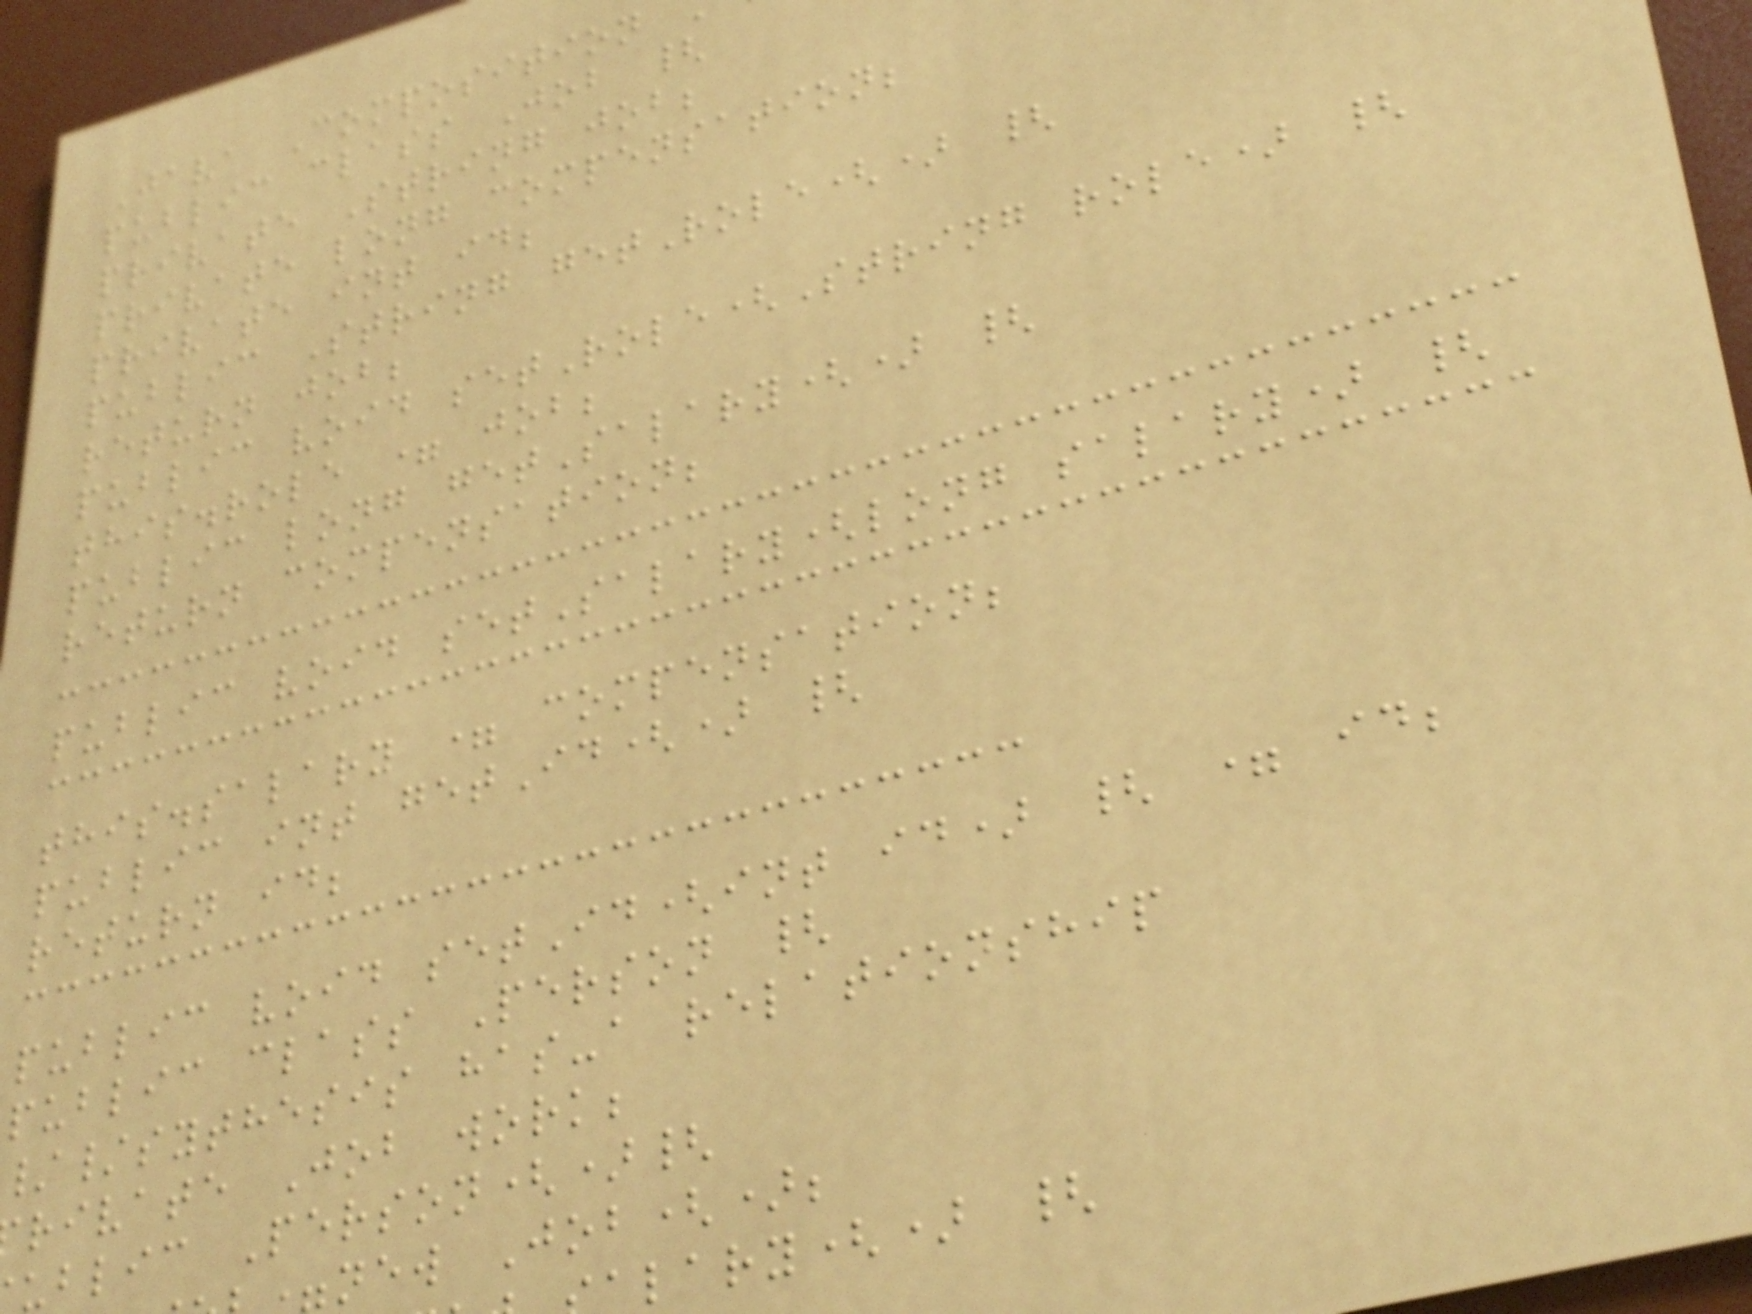Java Composition
public class Job {
private String job;
private long compensation;
private int id;
public String getRole() {
return job;
public void setRole(String role) {
this.role = job;
public long getSalary() {
return compensation;
public void setSalary(long salary) {
this.salary = compensation;
public int getId() {
return id;
public void setId(int id) { = id;
public class Person {
//sythesis has-a relationship
rivate Job work;
ublic Person(){
new Job();
lary() {
